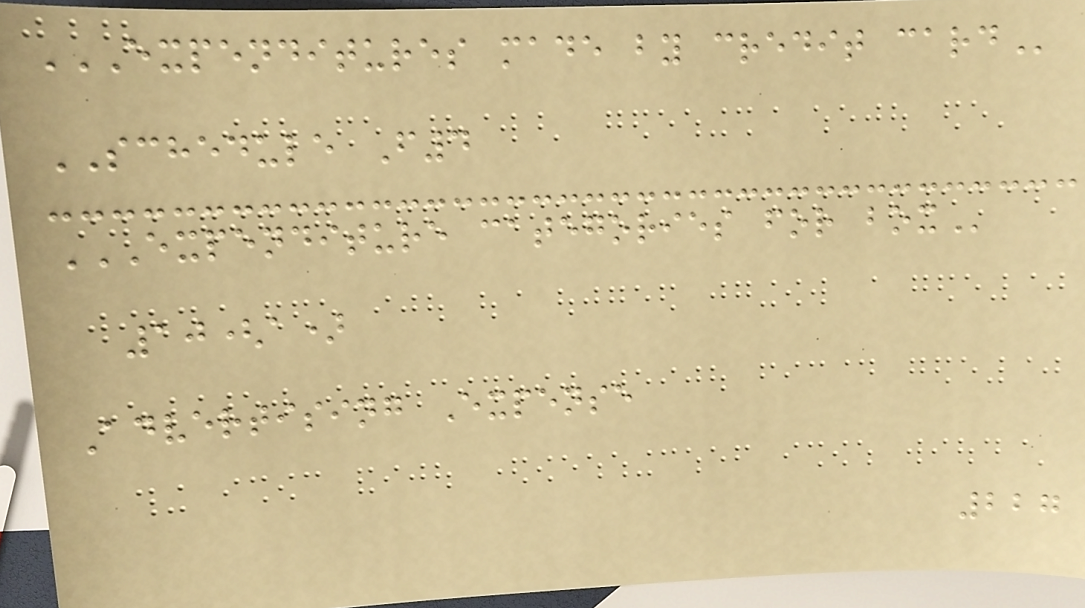EXPENDITURES MADE BY CREDIT CARD
SCHEDULE F4
EXPENDITURE CATEGORIES FOR BOX
10(a)
Advertising Expense
227
